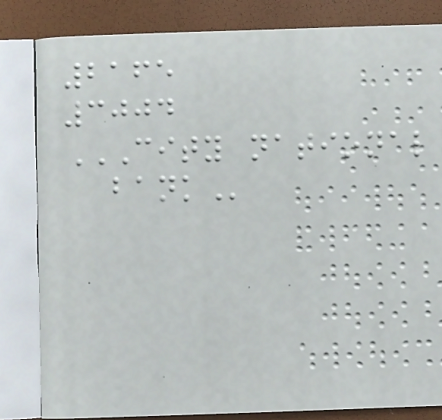2165
3004
CITY NATIONAL
BANK
